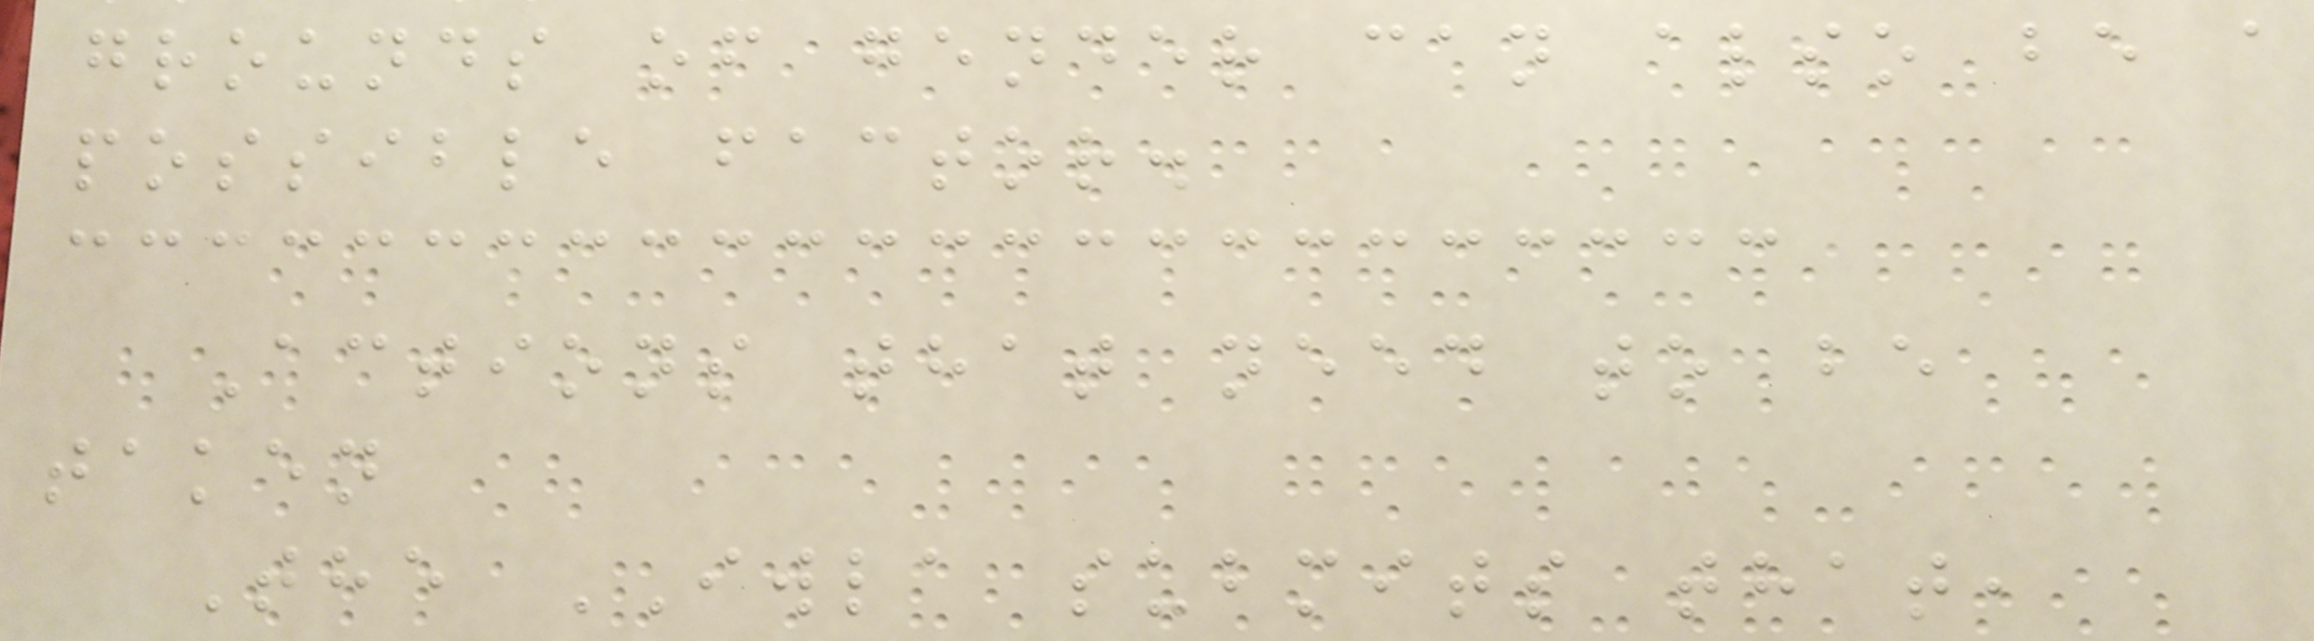grounds of gender can also be a
possible factor.
Actions that need to be
taken
The IWLA submits that,
